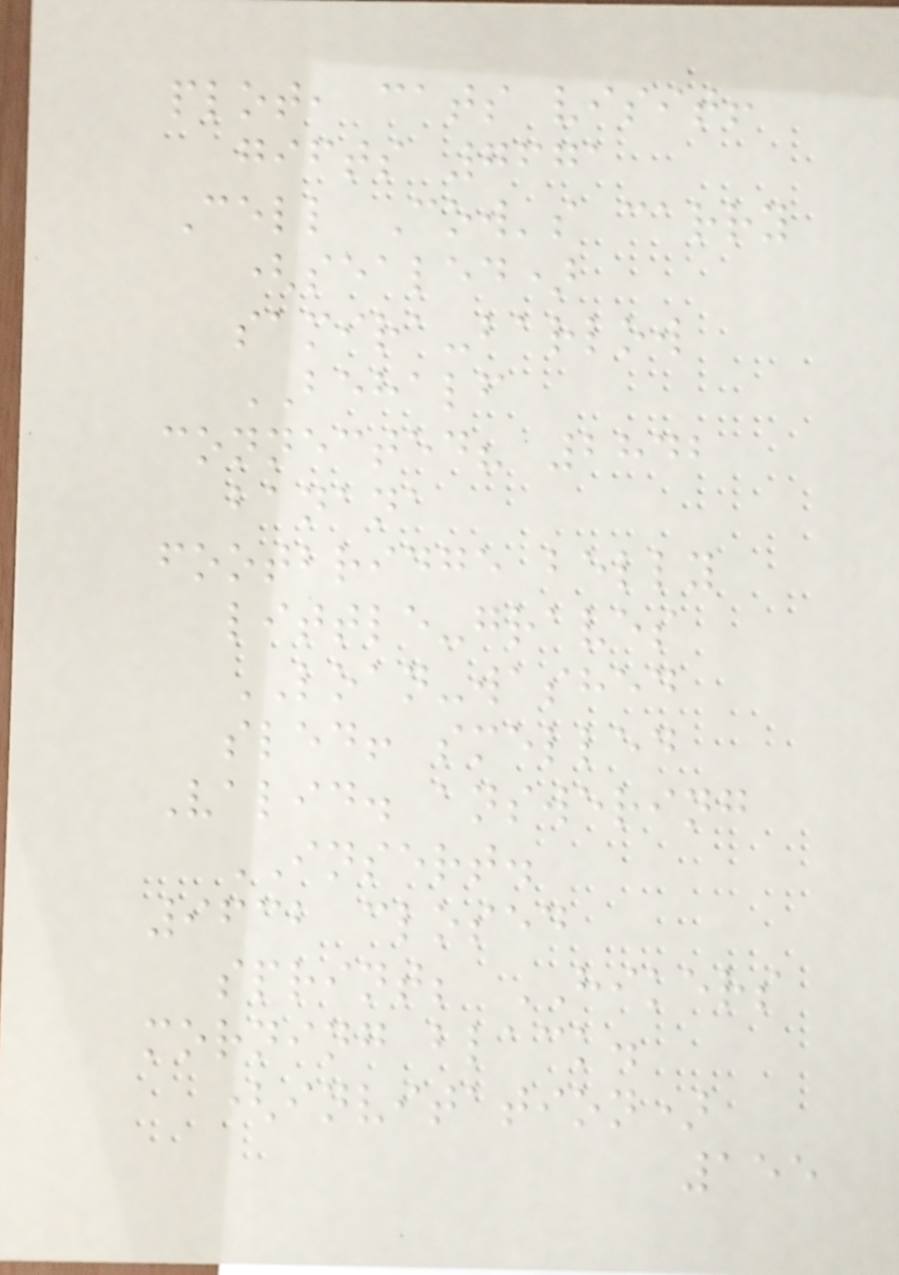plot, cats visit!
gifts 7671
Cell Cow's carry
(sealed)
samira-barlow
BEHALF
connected? 2842
banana
footbridge belly
little-graves
LOAN-washed
sled! smelled
Valid. answering
INSERT.
9632 closed
sprint; HIKERS
morning black.
(invitation)
155
